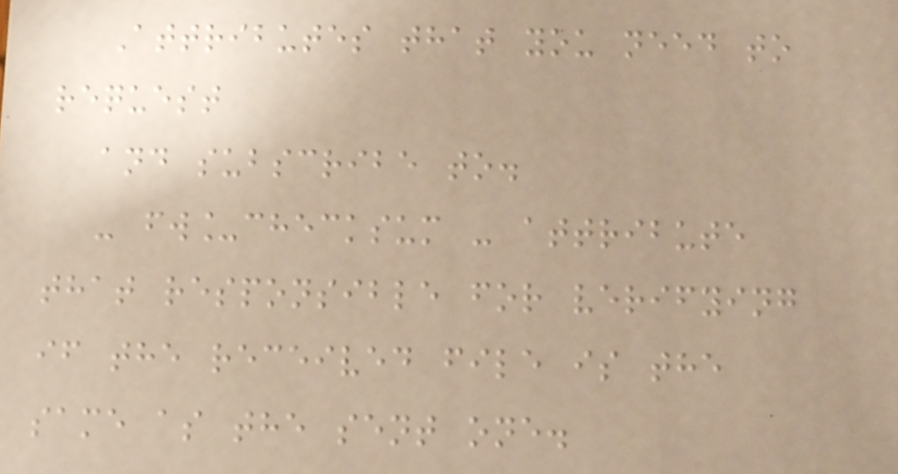Attributes that you need to
request
and subscribe to.
- fw_checksum - attribute
that responsible for verifying
if the received file is the
same as the sent one.
